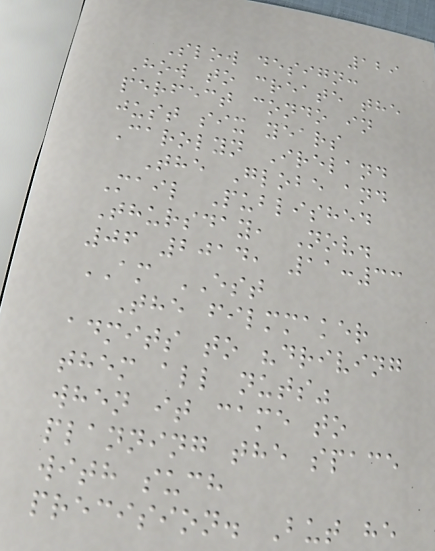129
Slow design:
How to create the
perfect condo in
just six years
Carolyn Ireland
The Globe and
Mail Published
Thursday, Nov.
06 2014, 11:33
AM EST
The filmmaker
admits to "driving
them all nuts"
when it came to
planning the space
with such
precision. But he
